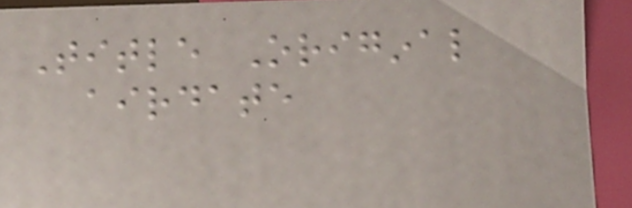Title Original
airdate
